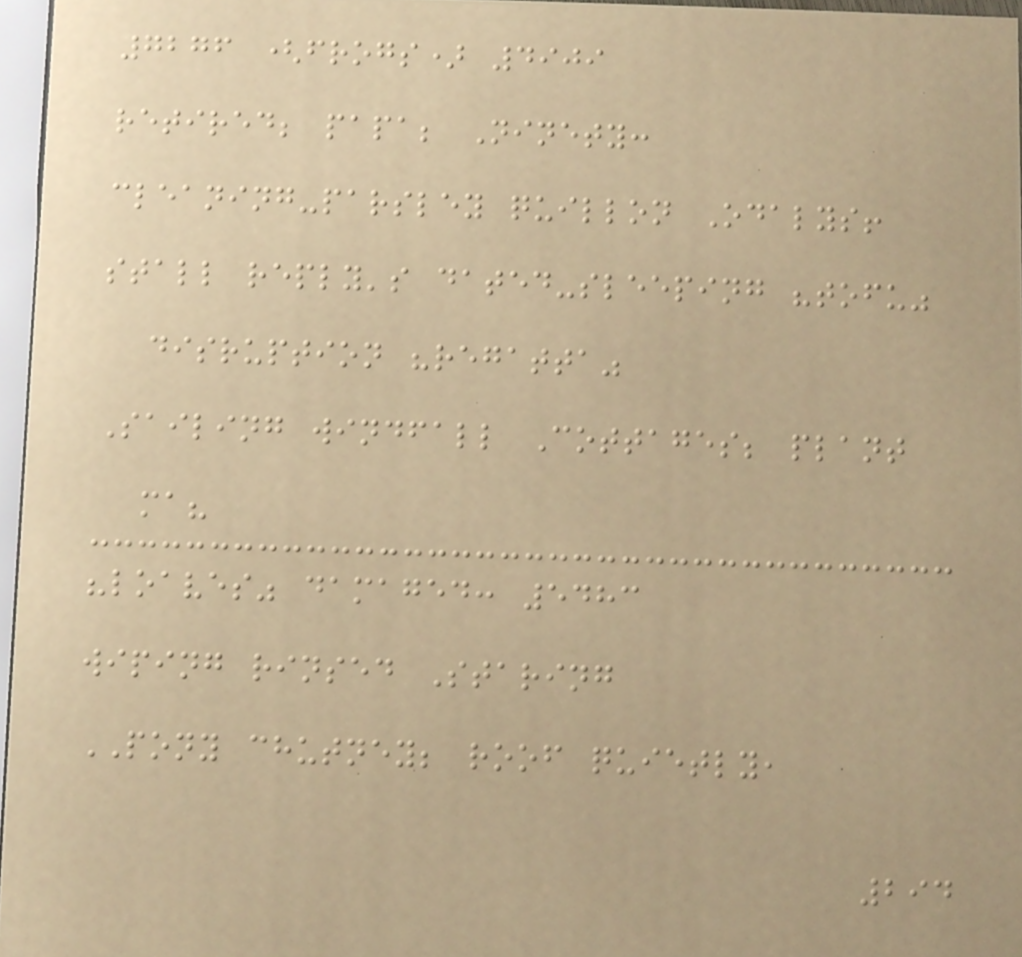7276 (frogs) 4909
retired; papa; Ninety:
cleaning-parsley quillon Odalys!
stall reply's dated-sleeping "tofu"
disruption "regatta"
Sailing windfall Cottages; plant
ma?
"loaves" damaged: 5483
wiping rinsed Staring
PONY chutney; roof quietly,
294
